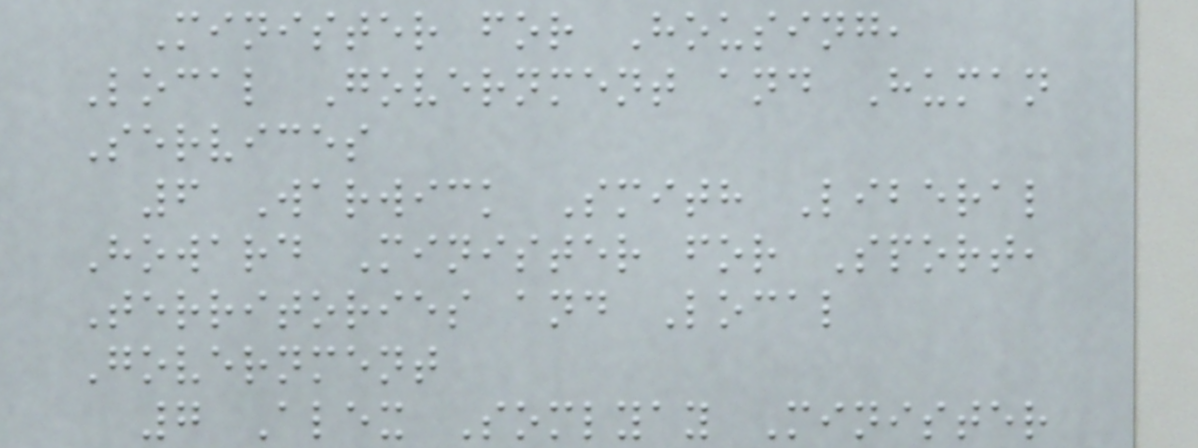Minister for Housing,
Local Government and Human
Services
6 Warwick Smith Liberal
Howard Minister for Sport,
Territories and Local
Government
7 Alex Somlyay Minister
